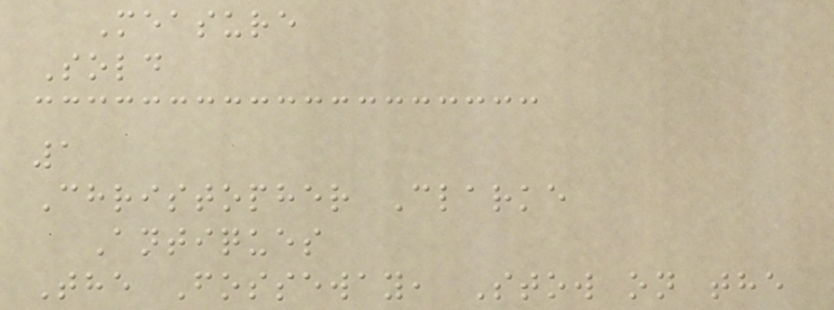Measure
Sold
1
Christopher Clarke
Antiques
The Fosseway, Stow on the
